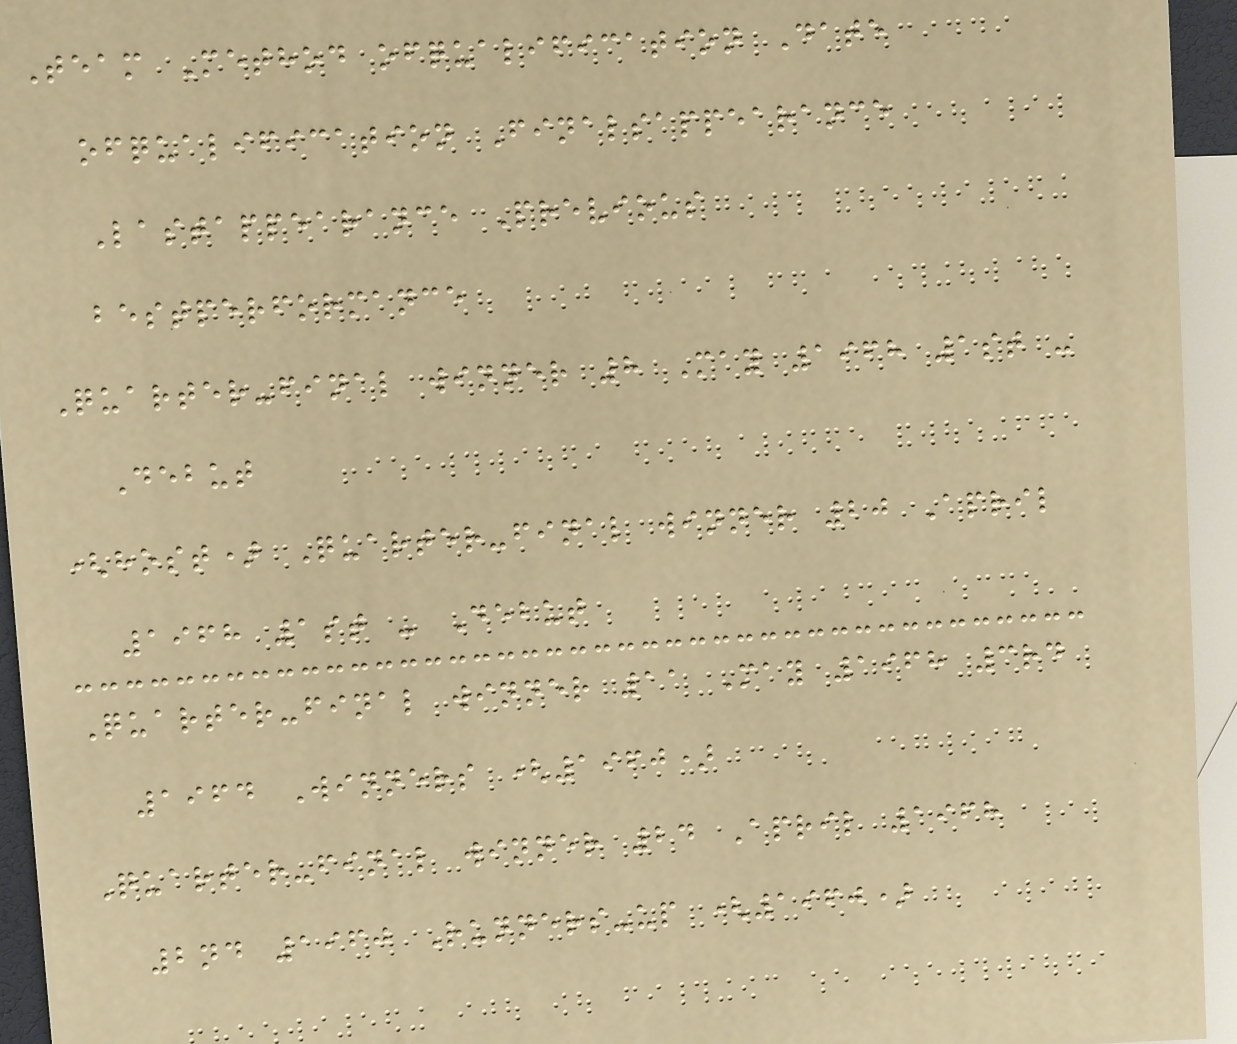Team Method ofqualification Date
ofqualification Finalsappearance
Lastappearance Previous
bestperformance
Quarter-final winner 8 May 1968 1st -
Debut
(host) Quarter-final winner 20 April
1968 1st - Debut
Quarter-final winner 11 May 1968 3rd
1964 Winners (1960)
Quarter-final winner 24 April 1968
2nd 1960 Runners-up (1960)
